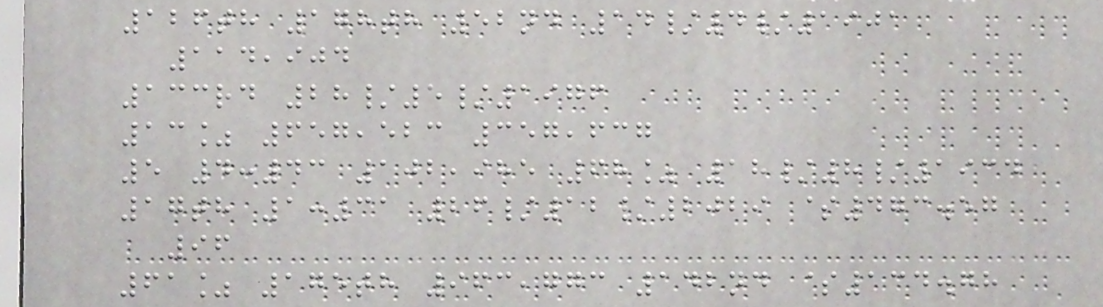126th 178th 52nd 14/4/1901
114,904
133rd 28/5/1976
13% 657,523 357,637
5 4:43 102,985 68% 18/8/1934
17th 1:31 26/12/2029 $473.57
96
61% 175th 963,773 142nd $134.78
